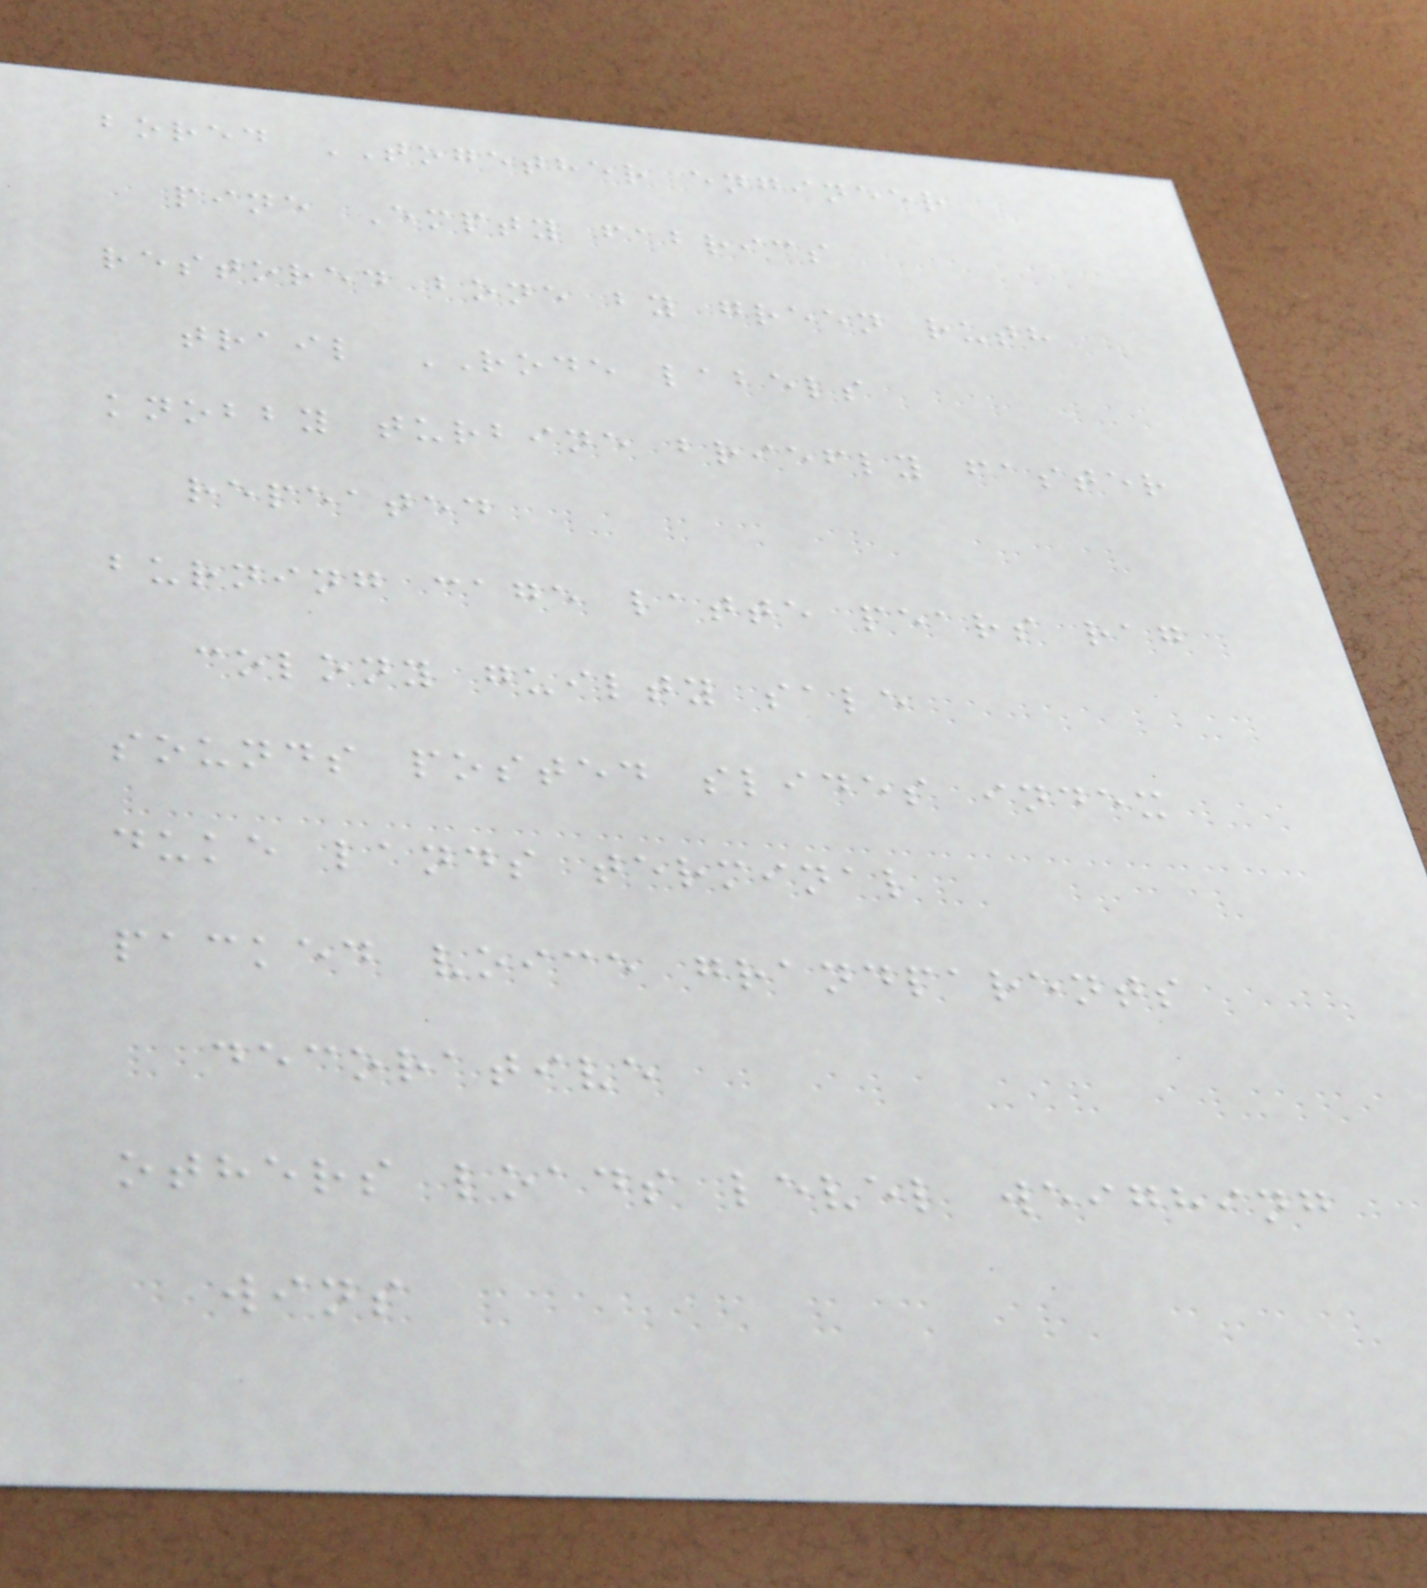bored TOGETHER engineer
pine Empty fabrics
restored bone by green ruth
trail RODE labels
knobby turbine briefly faster
repeated
burning cage latte pears rag
colony guilty sale
sounds posted slides index
duke lands terminal
packed voice grandparents
decorative
others loads level weighing
wins
